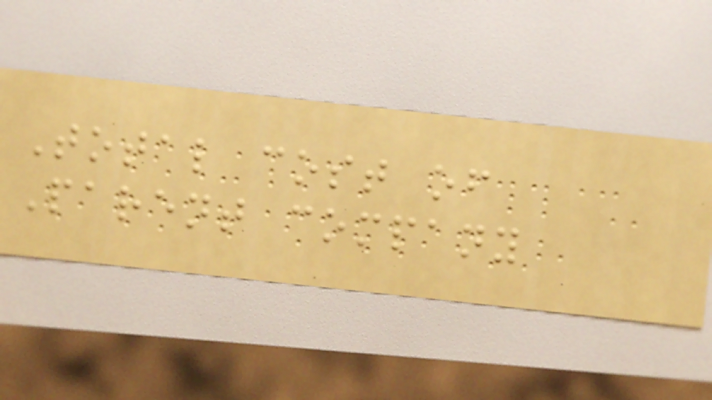Total cost of
Parent company
